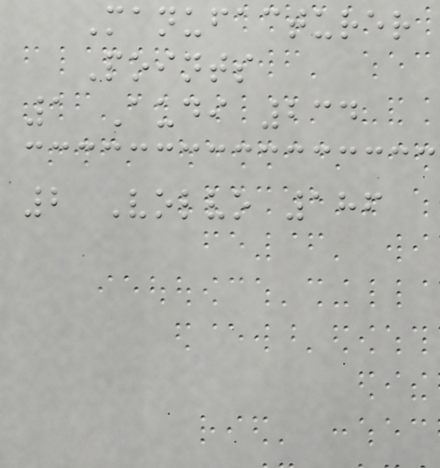Manufacturer
Points
1 Audi 234
2 Volvo 186
